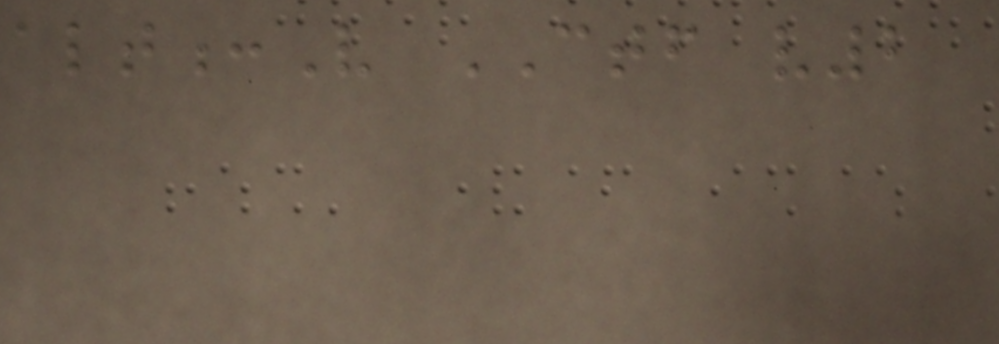alt:V CTF v2
